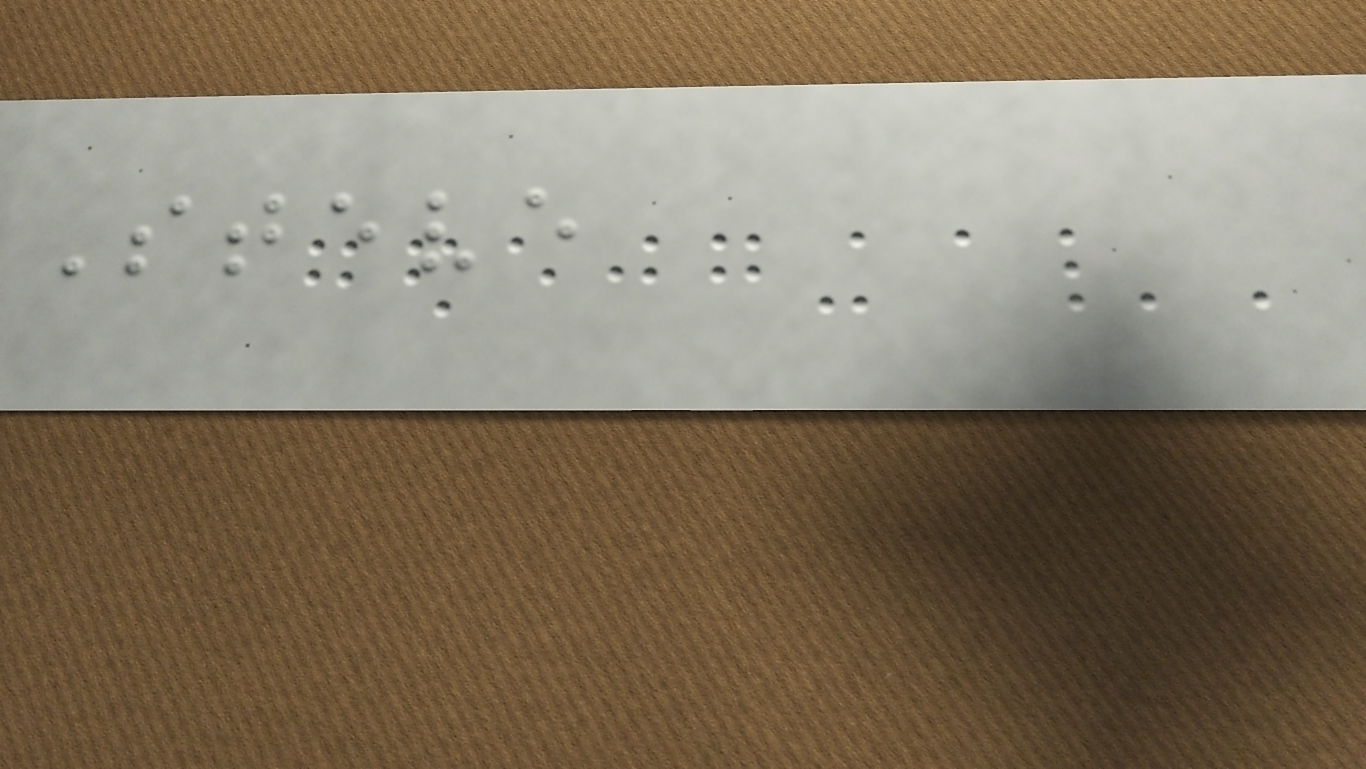Steve
